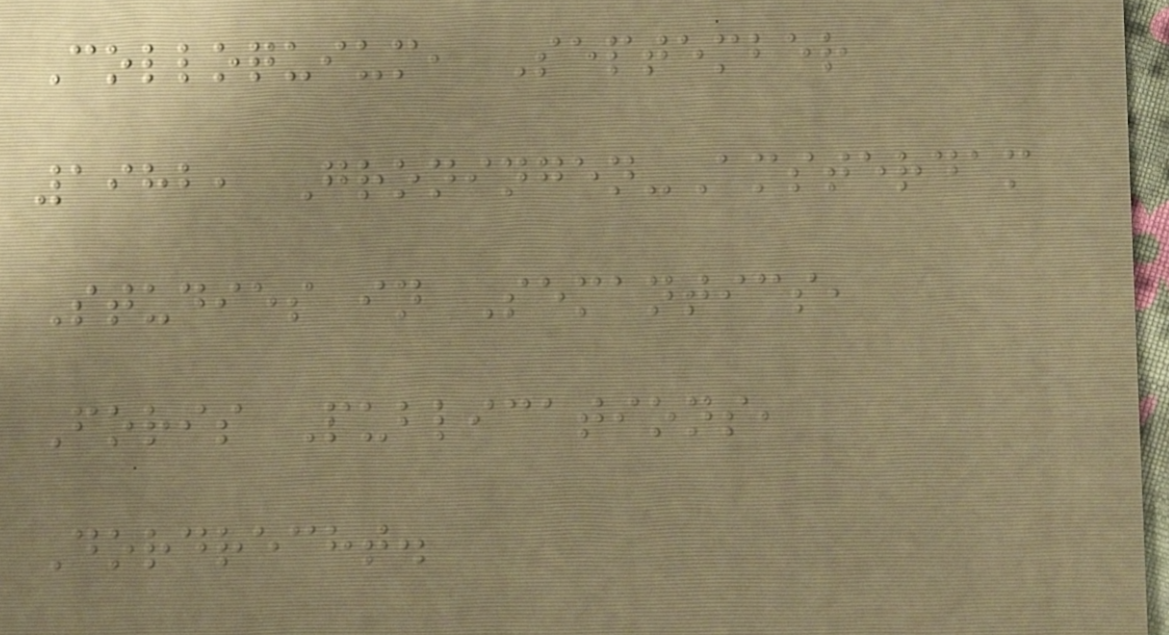Colloquium, September
1982, Groningen-Amsterdam
Studies in Semantics,
Foris Publications,
Dordrecht.
